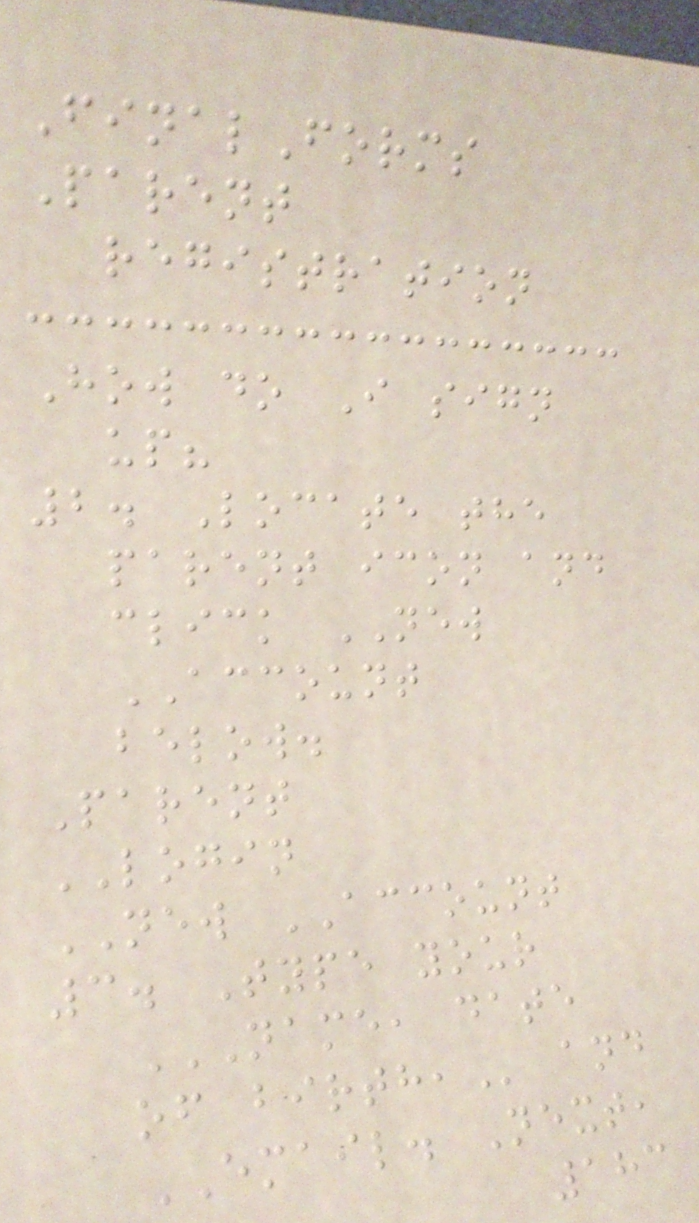FinalForms
Parent
registration
How do I sign
up?
2. Locate the
parent icon and
click NEW
ACCOUNT
below.
Parent
LOGIN
NEW ACCOUNT
3. Type your
NAME, DATE
OF BIRTH, and
EMAIL. Next,
183
